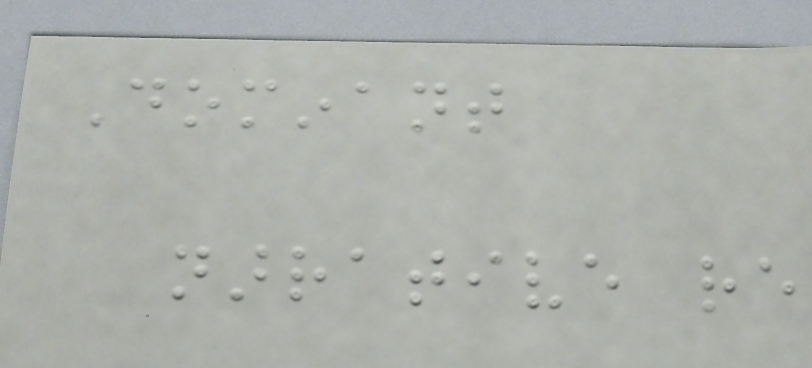Dominant
narrative re
